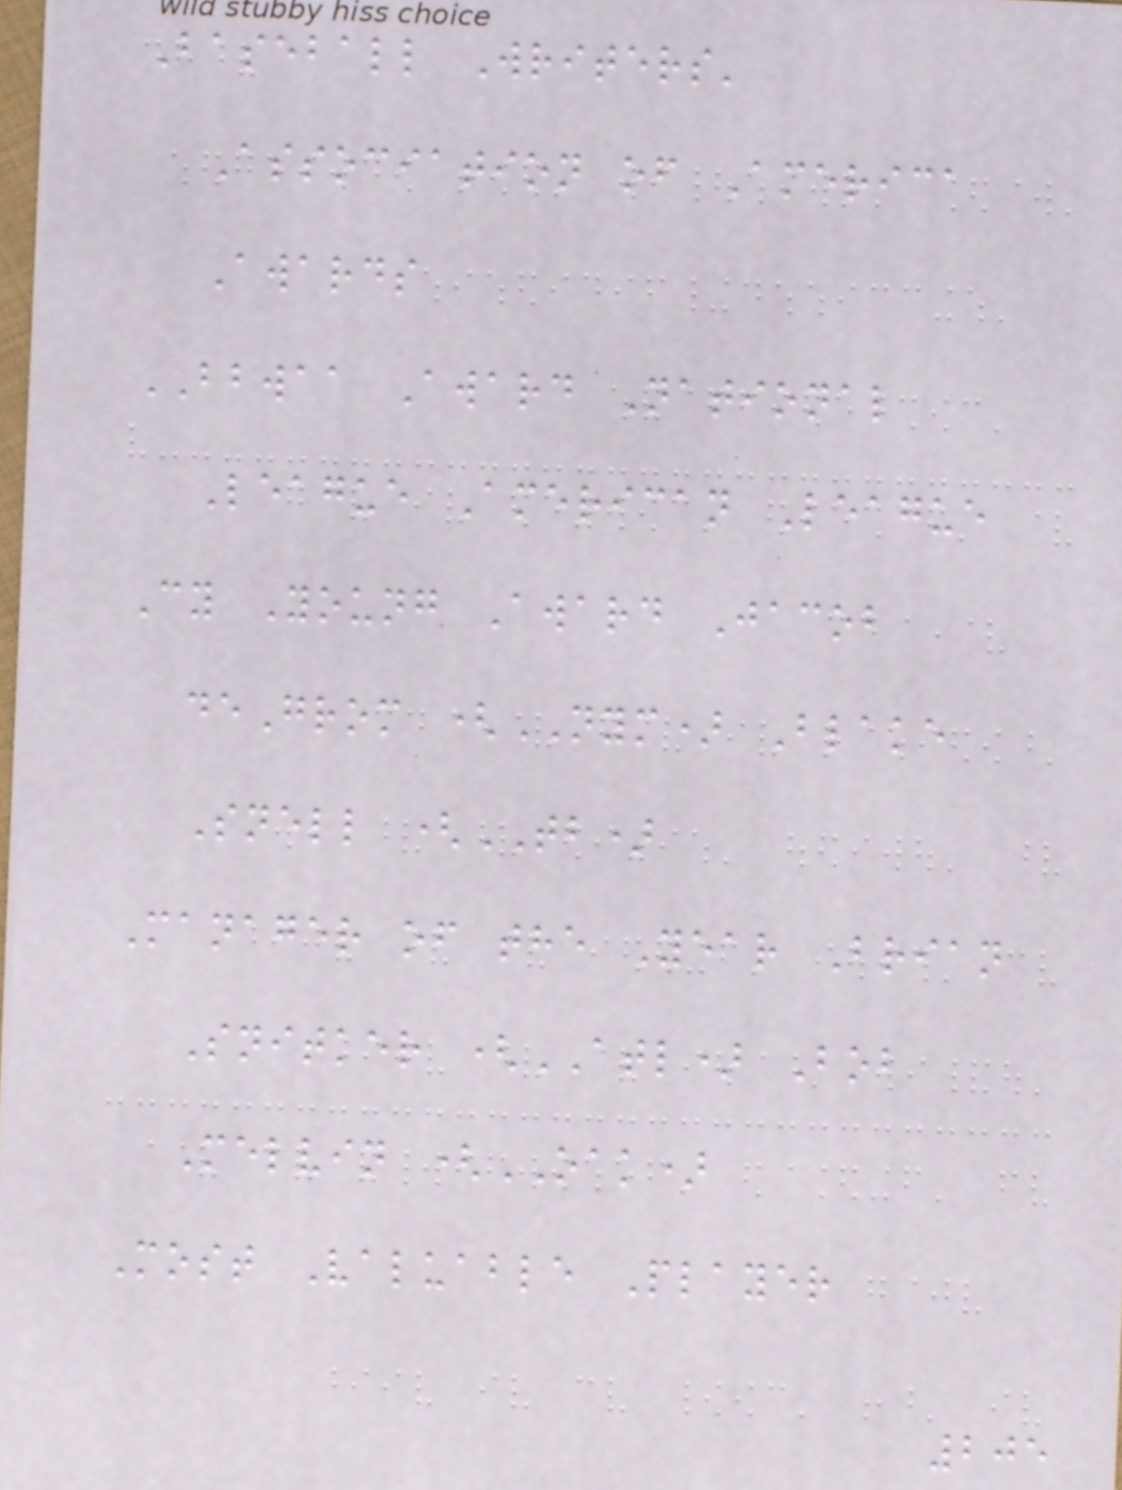Baseball Writers'
Association of America
Awards
BBWAA Award National
League American League
Cy Young Award Jacob
deGrom (NYM) Blake
Snell (TB)
Manager of the Year Brian
Snitker (ATL) Bob
Melvin (OAK)
Most Valuable Player
205
